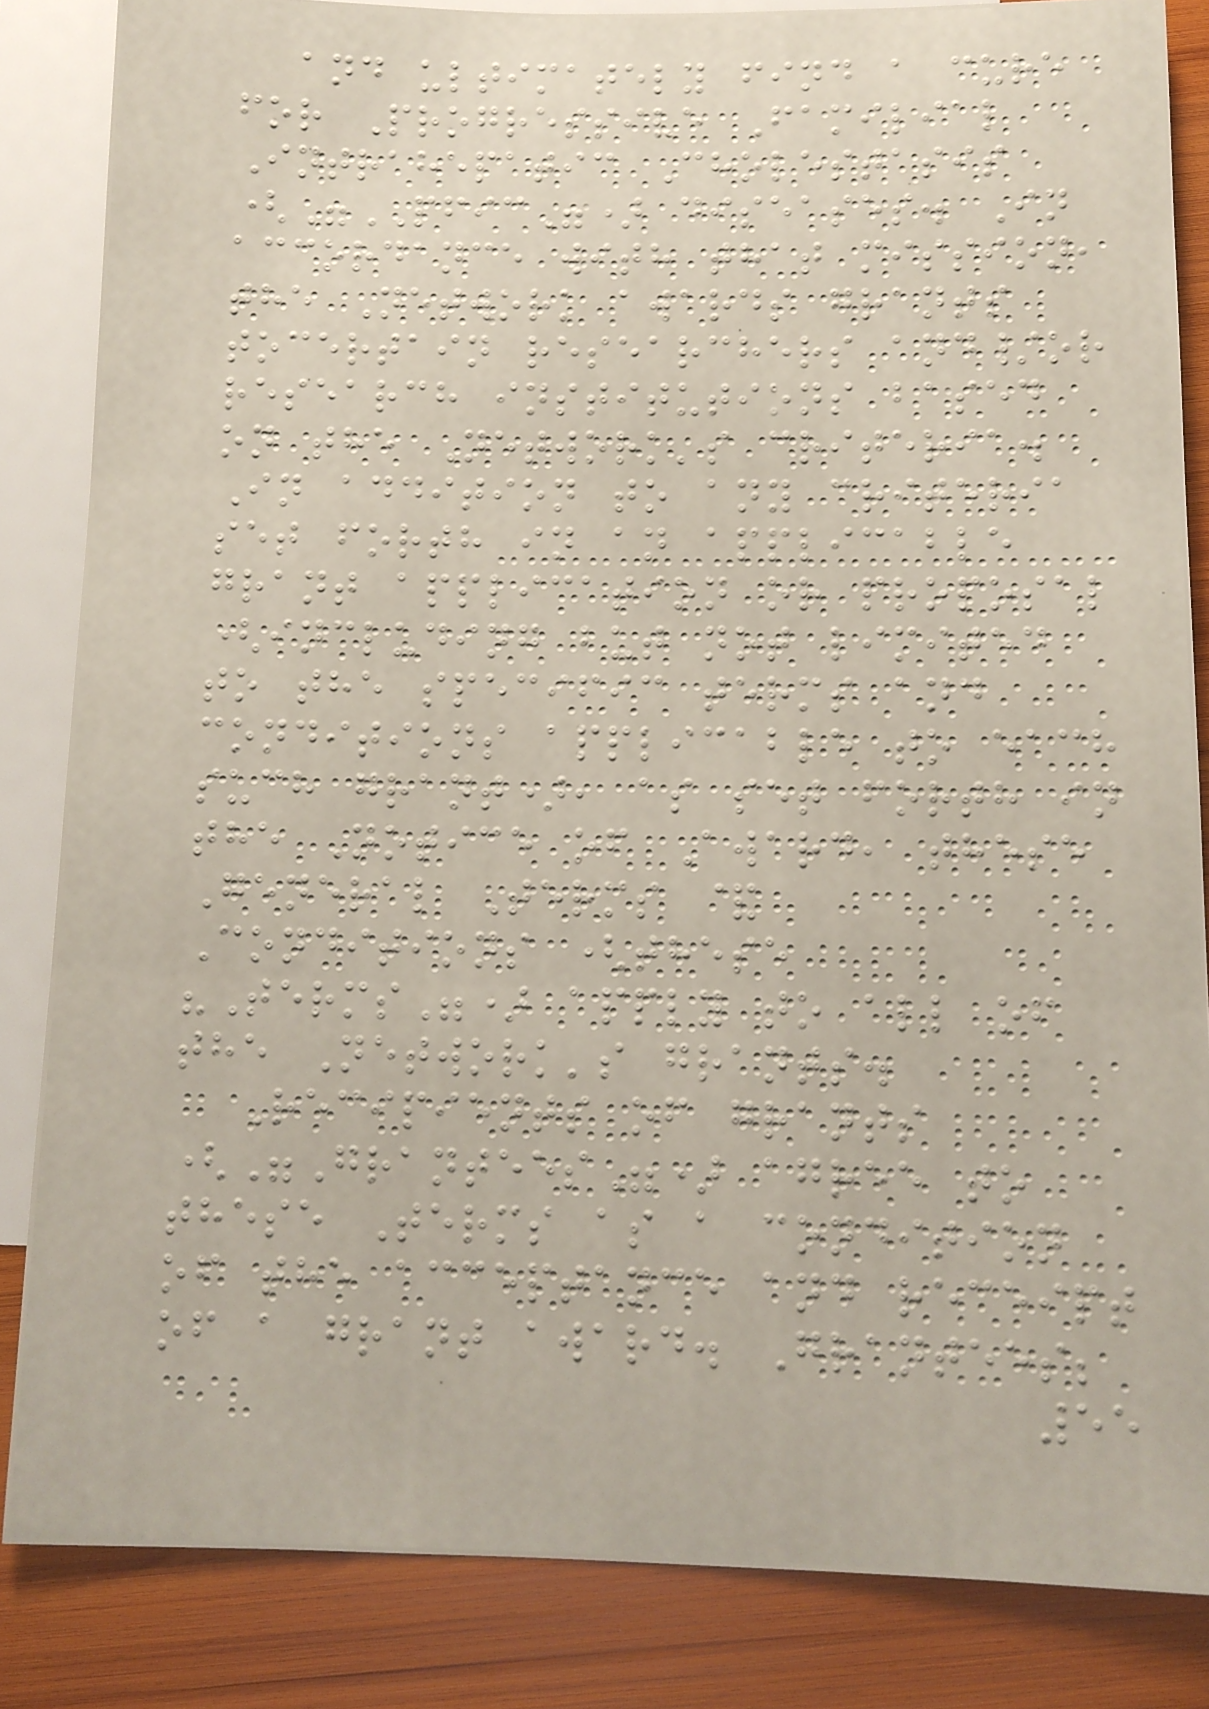and ultimately find a cure
for Progressive Familial
Intrahepatic Cholestasis
("PFIC") diseases. In
accordance with that mission,
the Network awards grants
tocertain researchers and/or
research institutions based
on the Network's criteria.
In addition to any criteria
set forth in an applicable
grant application or proposal
(including but not limited
to the specific terms and
conditions applicable to each
such grant), as set forth in
the Notice of Award, these
General Terms &
Conditions (these
"Terms") apply to all of
the Network's grants.
Recipients of grants
("Grantees") agree to
these Terms as a condition
of the acceptance and receipt
of a grant award. Grantees;
55
